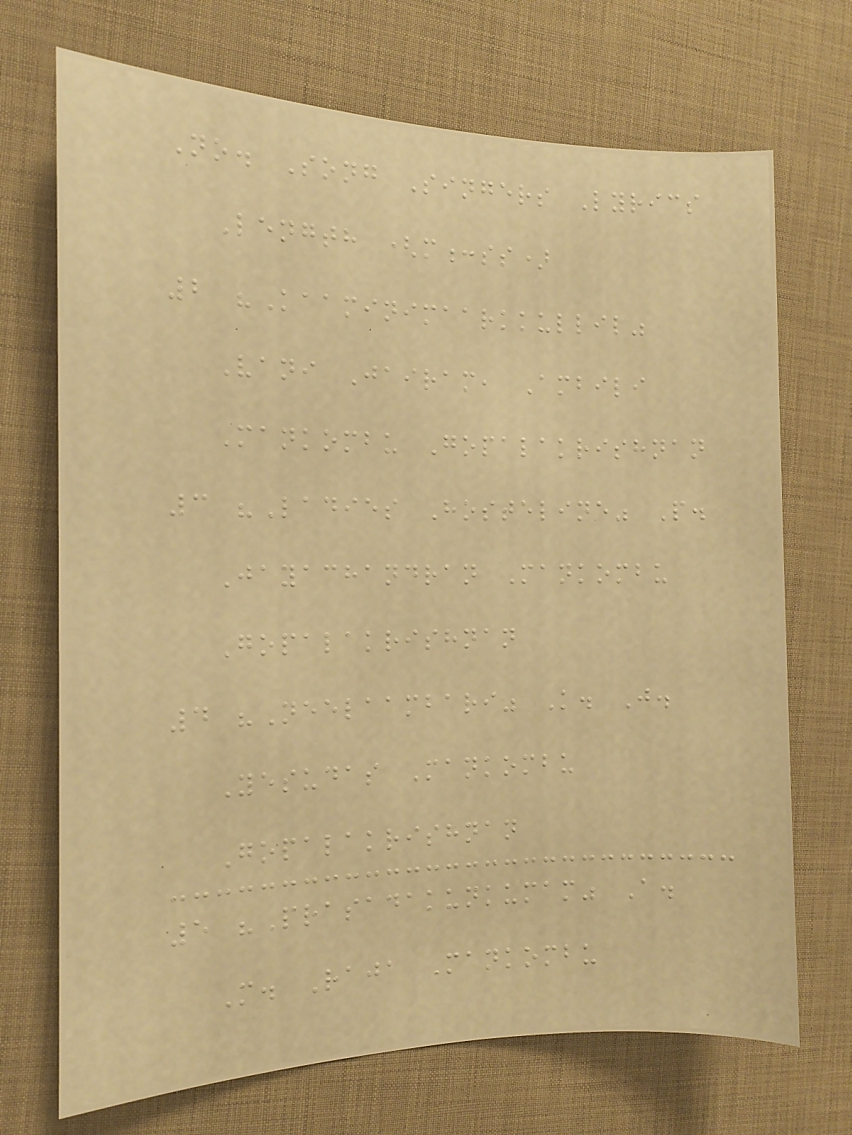No. Song Singers Lyrics
Length (m:ss)
2 "Kaaminimaarkkullil"
Vani Jairam, Ambili
Mankombu Gopalakrishnan
3 "Ladies Hosteline" P.
Jayachandran Mankombu
Gopalakrishnan
4 "Neelaambari" K. J.
Yesudas Mankombu
Gopalakrishnan
5 "Prasadakunkumam" A.
M. Raja Mankombu
